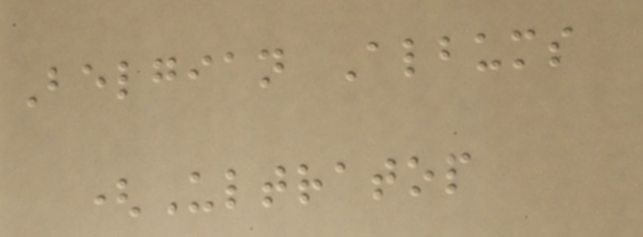Belgian Albums
(Ultratop
